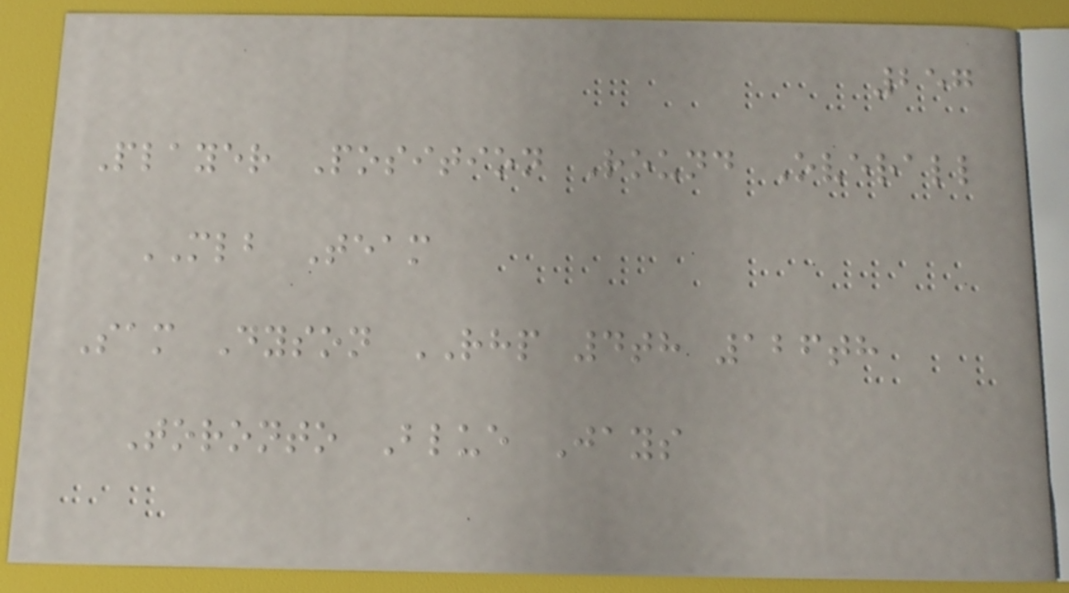257
Player Position Round Overall
MLB Team
Sam Dyson RHP 4th 126th
Toronto Blue Jays
